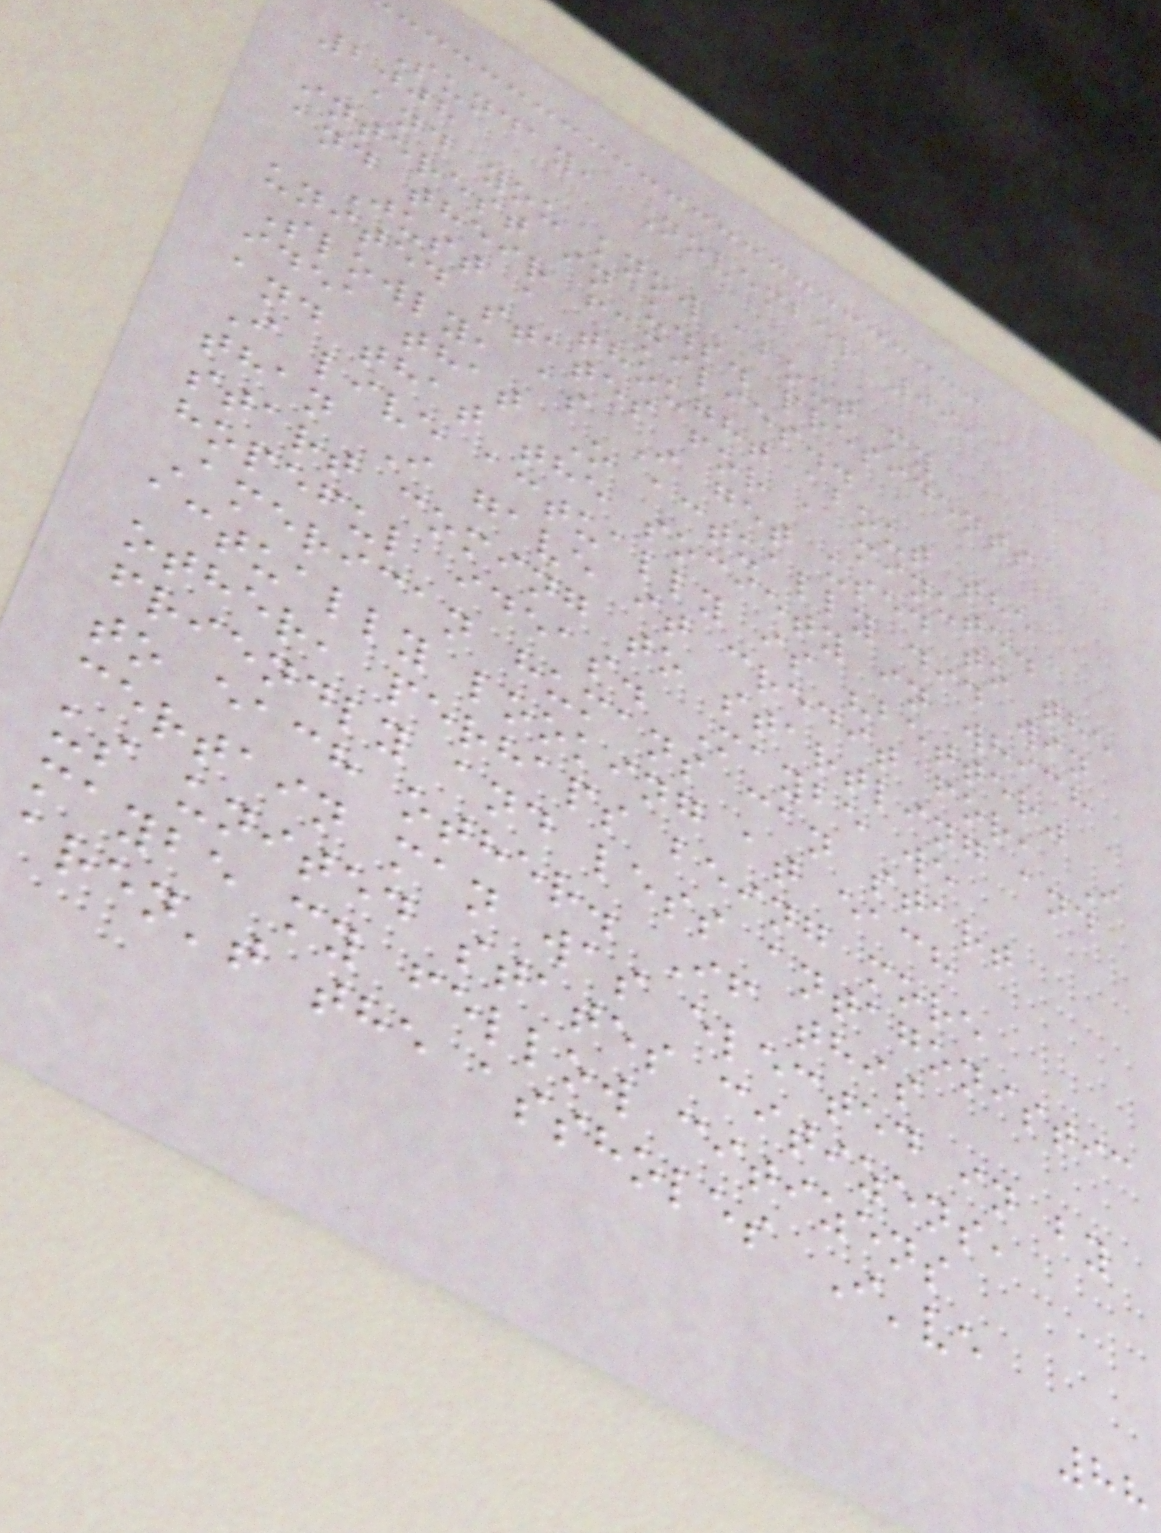Sunday, November 09,
2008
and you know about my
interest in u.s. presidents
and their families..
Just a thought about the
united states for a minute.
Slowly, as I get used to the
idea that O actually did win
and that the society in which
I live actually is "better"
than I gave it credit for, I
start coming to startling and
hopeful ideas. Maybe we
American humans can start
actually looking at each
other, perhaps being more
friendly and less antagonistic
to each other. If this
certain man was elected in by
us united states citizens,
maybe my fellow citizens
aren't the assholes I've
88
